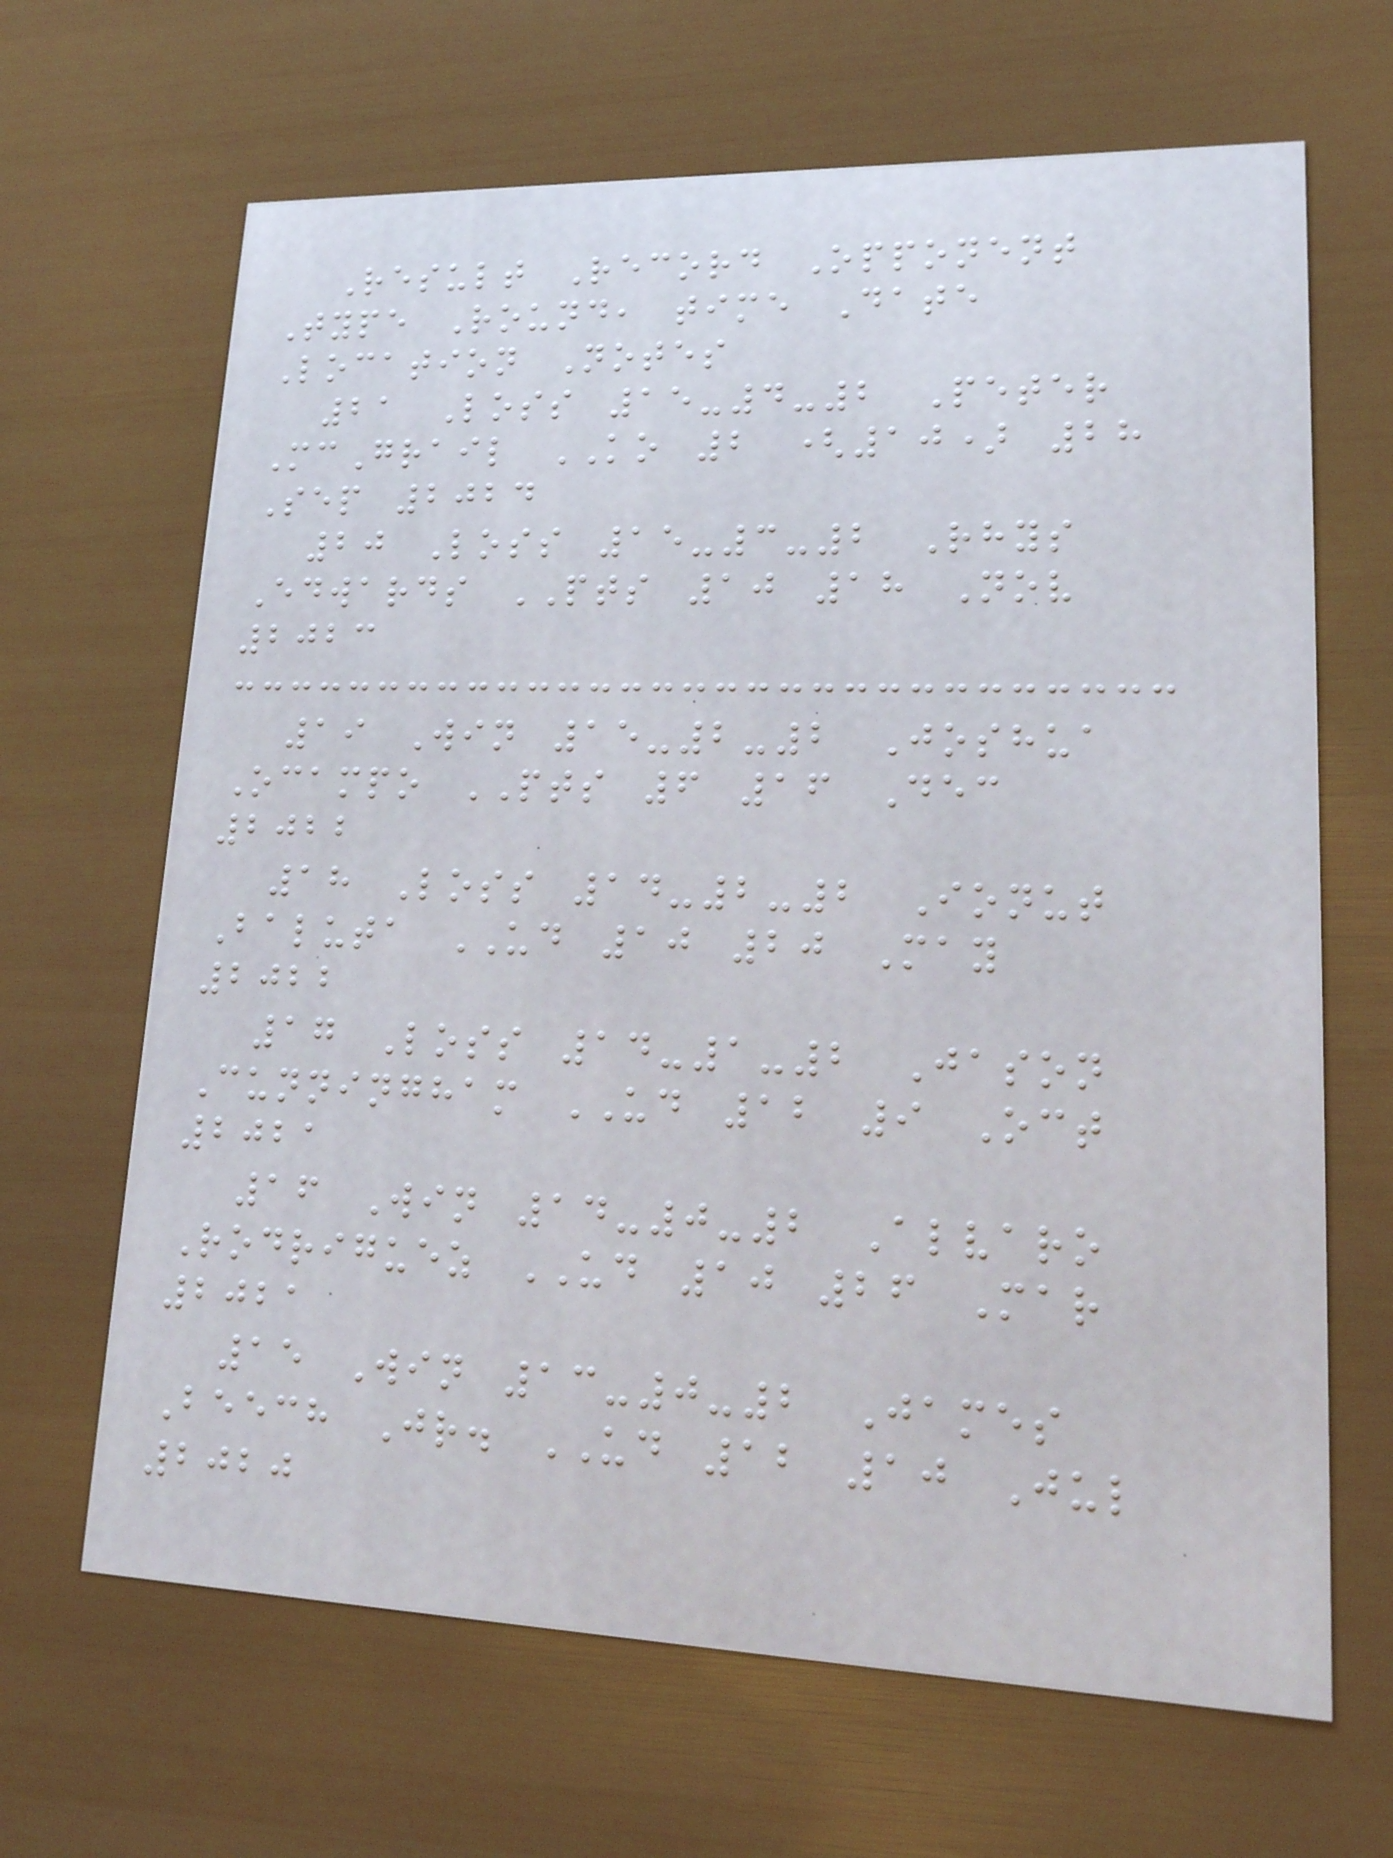Result Record Opponent
Type Round, time Date
Location Notes
21 Loss 15-4-2 Peter
McGrail KO 2 (10) 28
Sep 2024
20 Loss 15-3-2 Rhys
Edwards PTS 10 18 Nov
2023
19 Win 15-2-2 Joshua
Ocampo PTS 6 16 Dec
2022
18 Loss 14-2-2 Ionut
Baluta UD 10 20 May
2022
17 Loss 14-1-2 Jason
Cunningham UD 12 9 Oct
2021
16 Win 14-0-2 Alvaro
Rodriguez UD 10 26 Mar
2021
15 Win 13-0-2 James
Beech Jr. UD 12 10 Jul
2020
